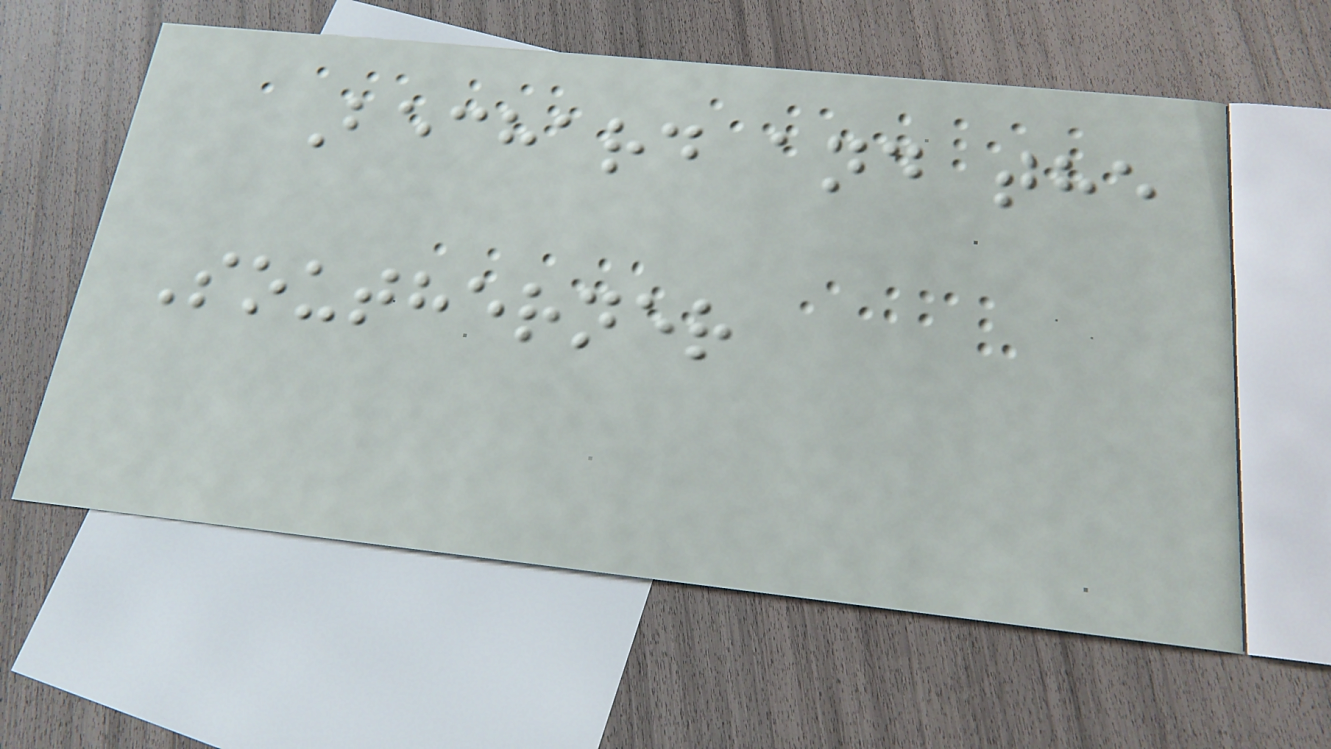Bechard and the
Southerner
